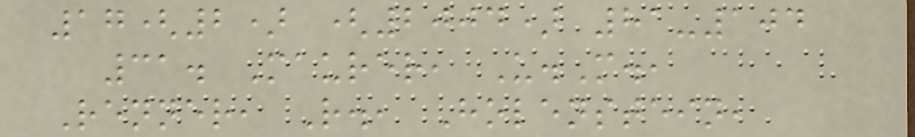17(2) (2004) 81-104
31. Maurer, U.M.,
Renner, R., Holenstein,
